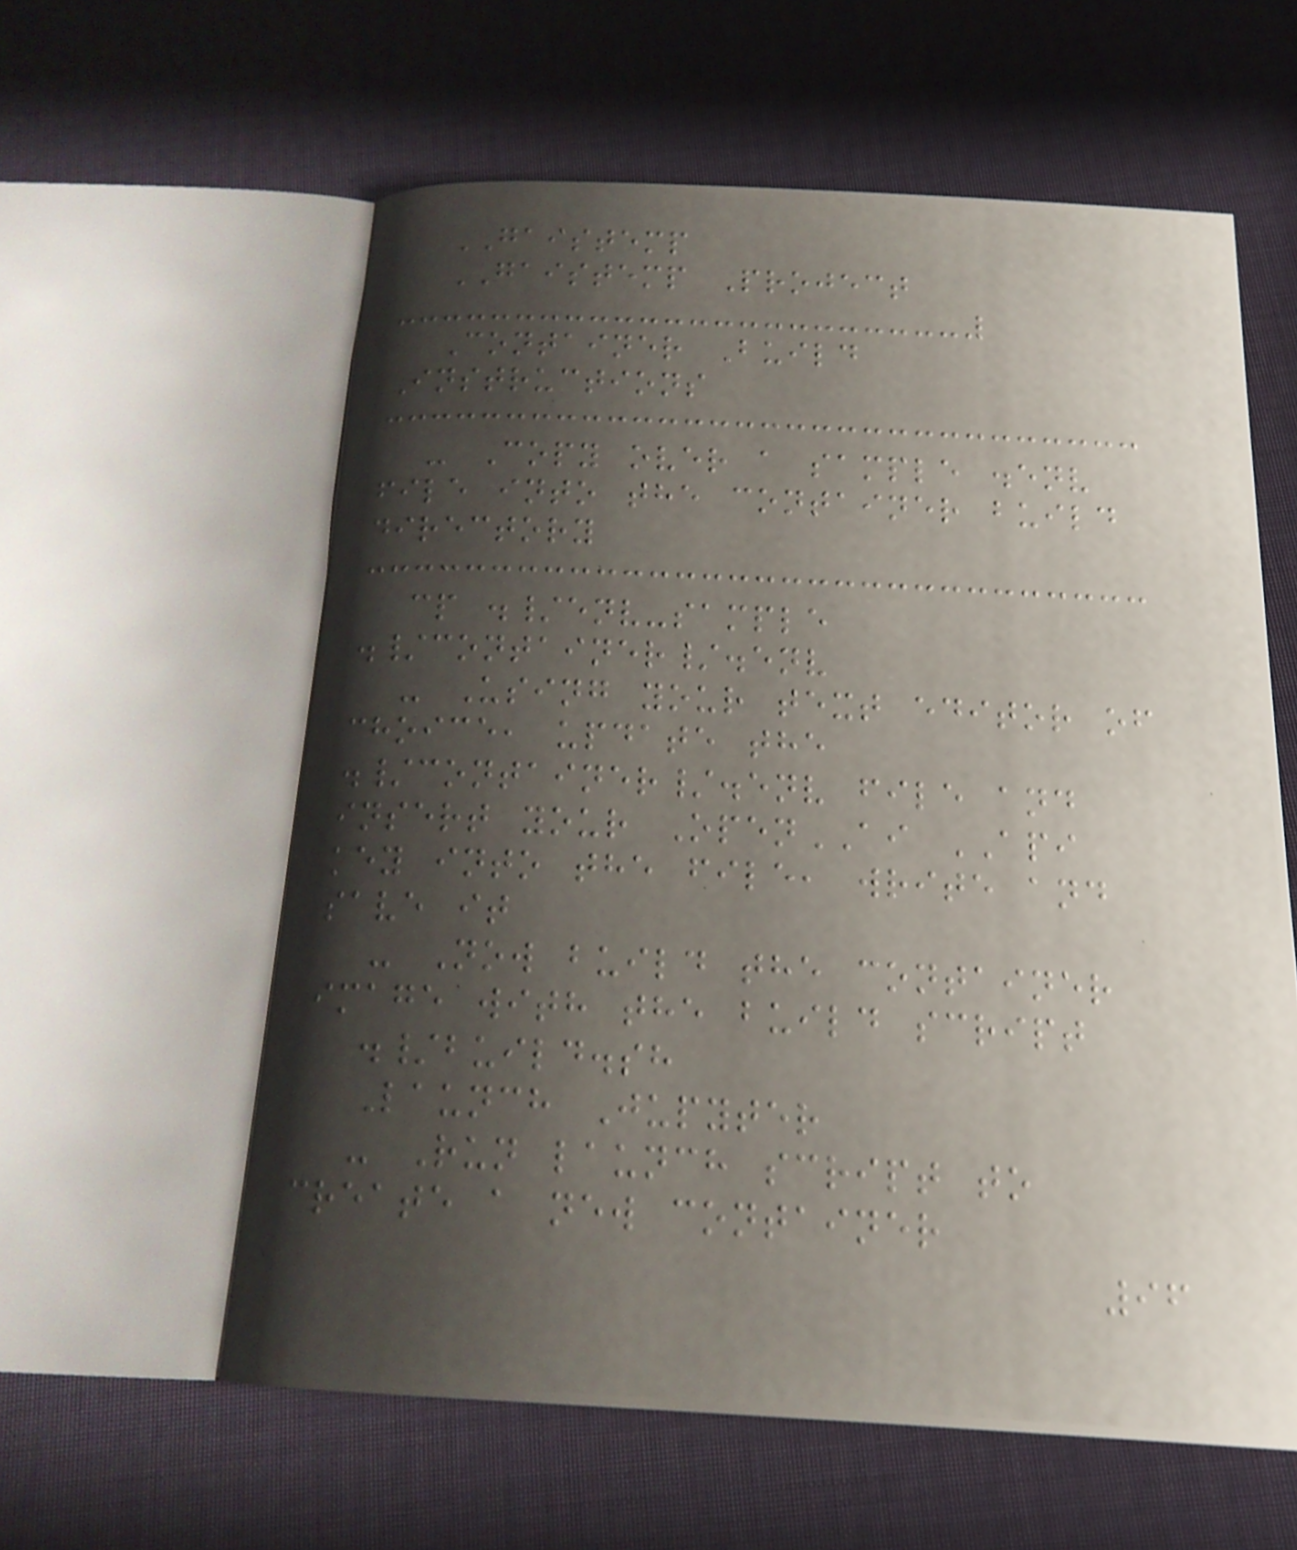GAISTEMP
GAISTEMP Project
Container Build
Instructions
- Copy over a sample .env
file into the container build
directory
cp ./env-sample
./container/.env
- Using your text editor of
choice, update the
./container/.env file and
insert your OpenAI API
key into the file, write and
save it
- Now build the container
image with the build script
./build.sh
Launch Jupyter
- Run launch script to
create a new container
96
